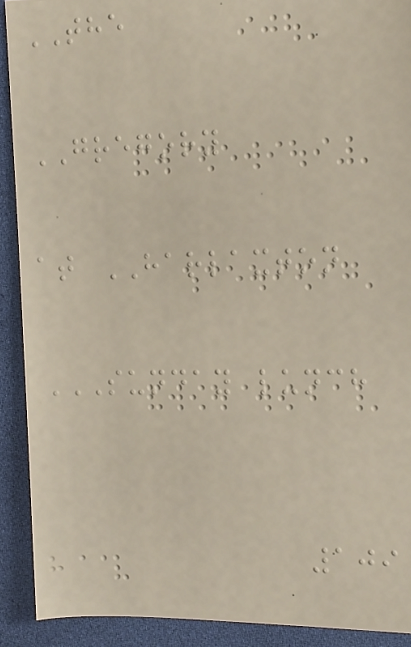THE
GREGORY
at HARLAXTON
SUNDAY LUNCH
109
